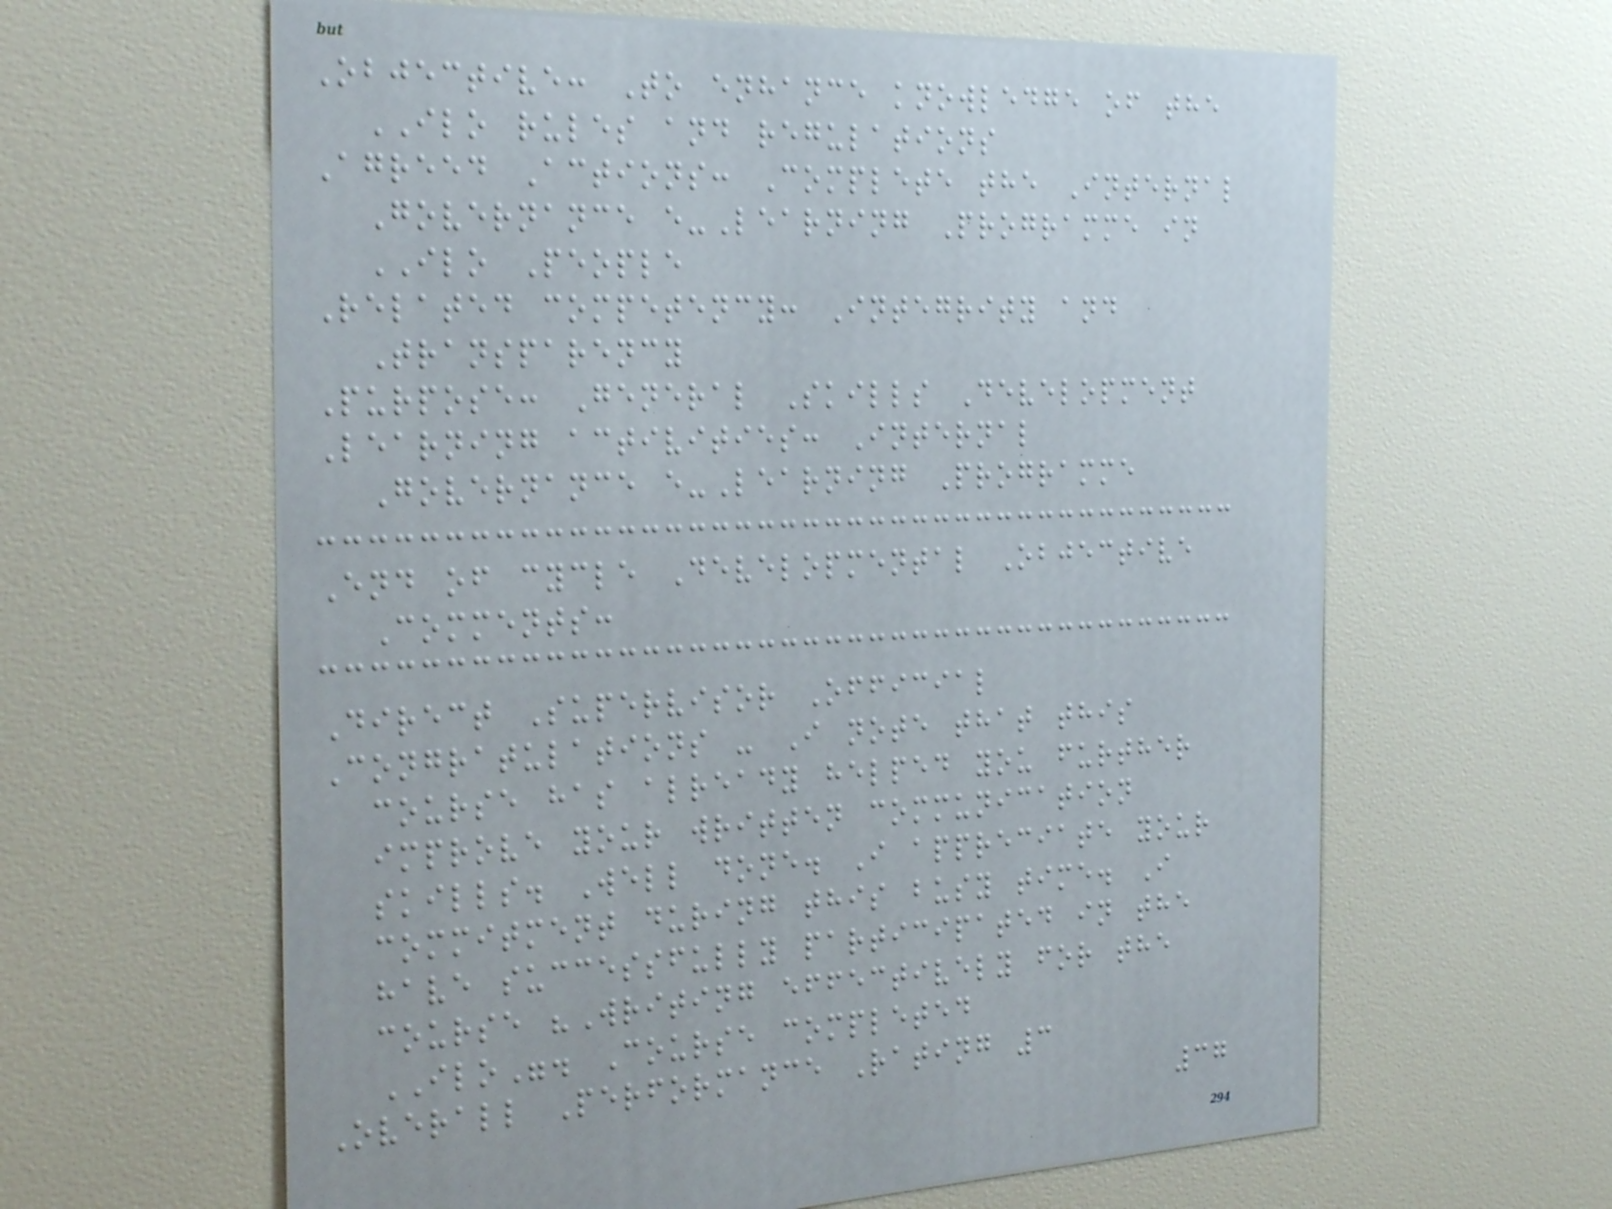Objective: To enhance knowledge of the
ILO rules and regulations
Agreed Actions: Complete the Internal
Governance e-Learning Programme in
ILO People
Related competency: Integrity and
Transparency
Purpose: General Skills Development
Learning activities: Internal
Governance e-Learning Programme
End of cycle Developmental Objective
Comments:
Direct Supervisor Official
Congratulations - I note that this
course has already helped you further
improve your written communication
skills. Well done. I appreciate your
commitment during this busy time. I
have successfully participated in the
course "Writing effectively for the
ILO". Course completed
Overall Performance Rating 3
37
